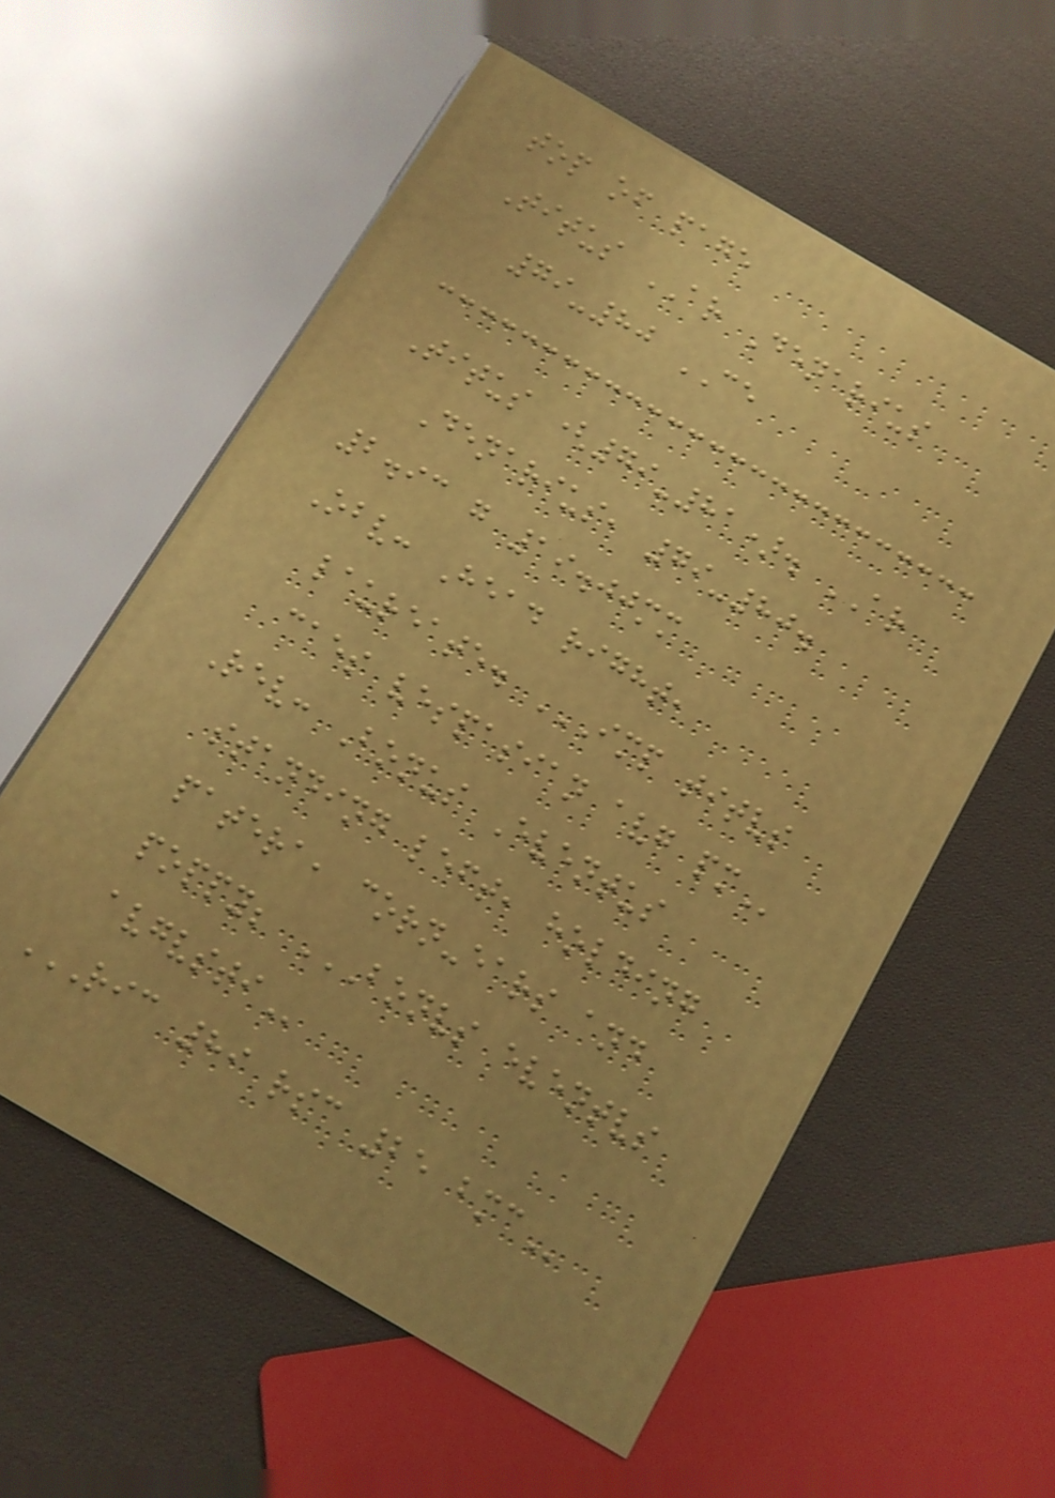top of page
Titus AR Denarius
79-80 CE
Titus (79-81). AR
Denarius, 79-80.
2.93 g 19.00mm
Obv: Head right,
laureate. IMP TITVS
CAES VESPASIAN AVG PM
Rev: Bonus Eventus
standing left, holding
patera, corn-ears and
poppy; BONVS EVENTVS
AVGVSTI
RIC 89 RSC 25 BMC
